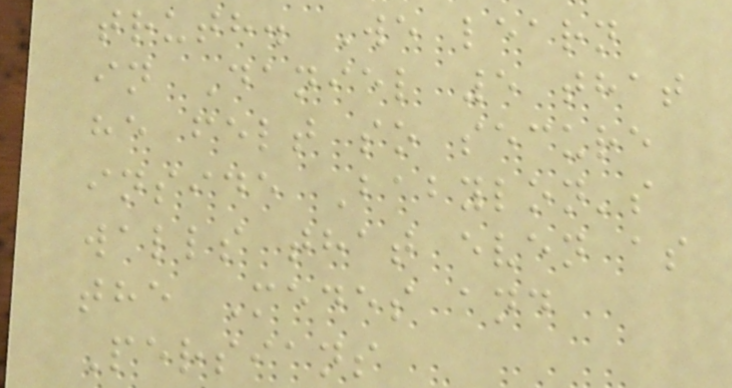truth. We learn
in Daniel 5 that
he felt so secure
inside Babylon's
walls that even as
the Medes and
Persians
